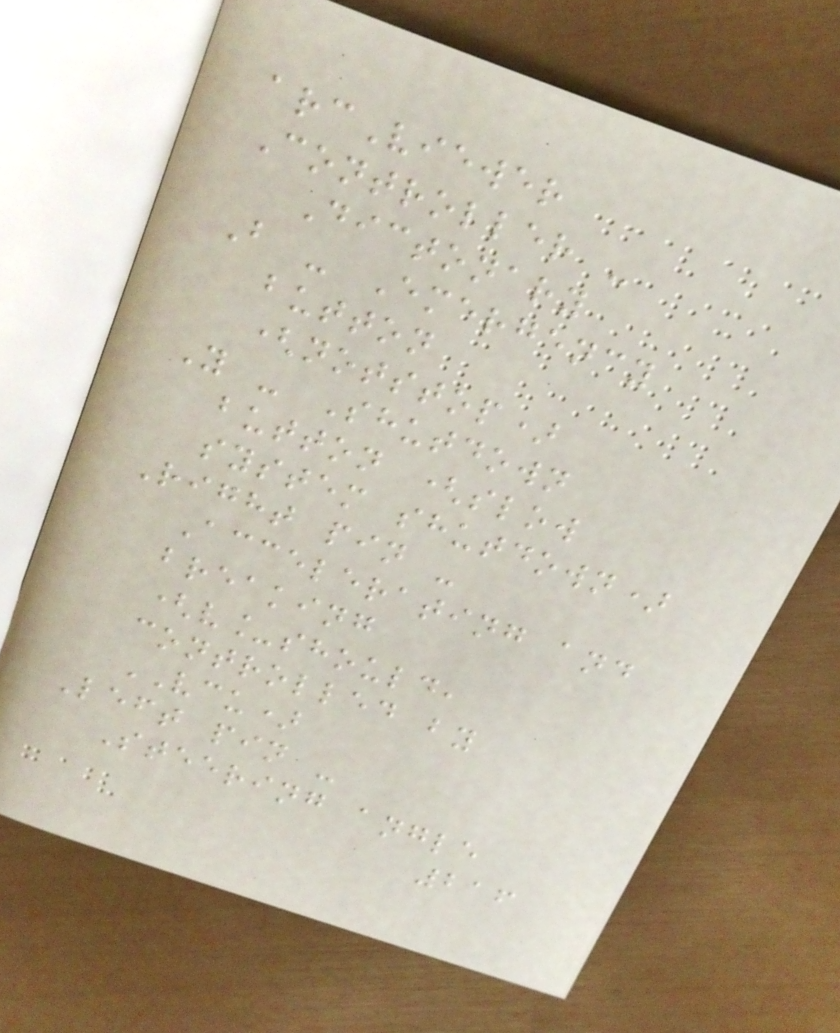arcViewer
Controller -
Dictonary
B - Emergency
button
(notstop)
Y - Shutdown
button (slow
system shutdown)
Right pin -
Accelerating and
breaking
(v_should,
controlled by
VCU)
Left pin -
Steering angle
216
